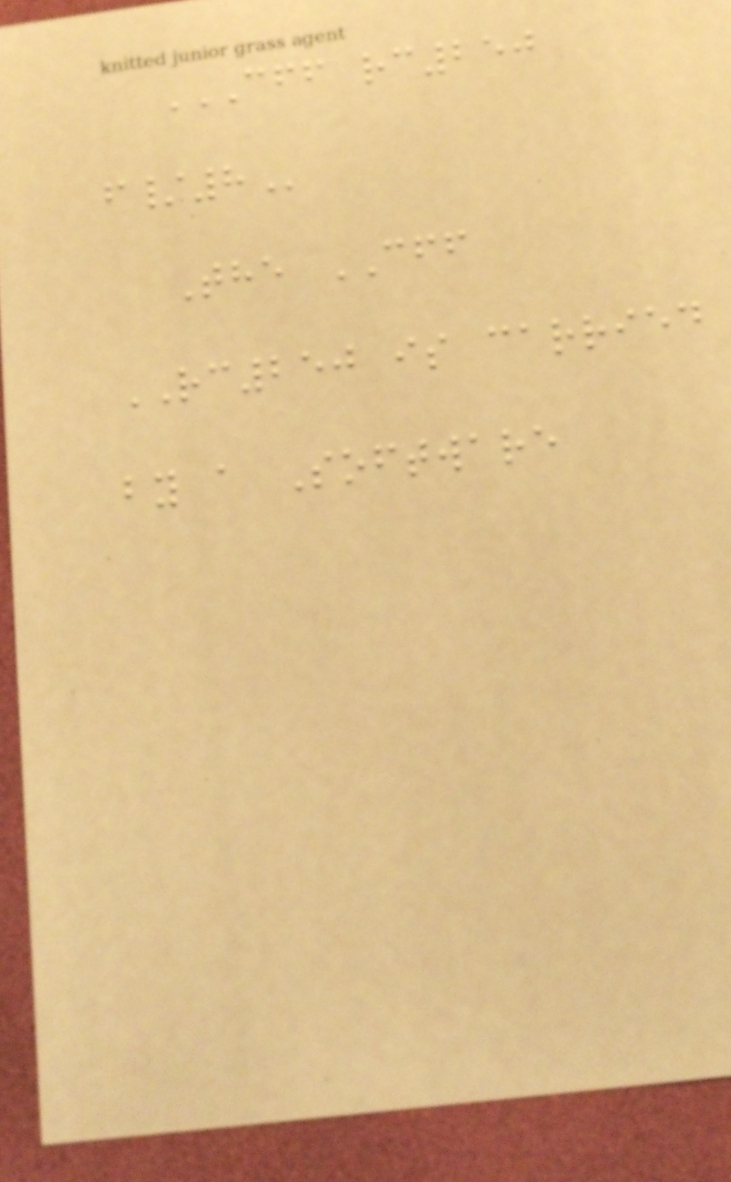CFF RC250
F/8
The CFF
RC250 is carried
by a Software
